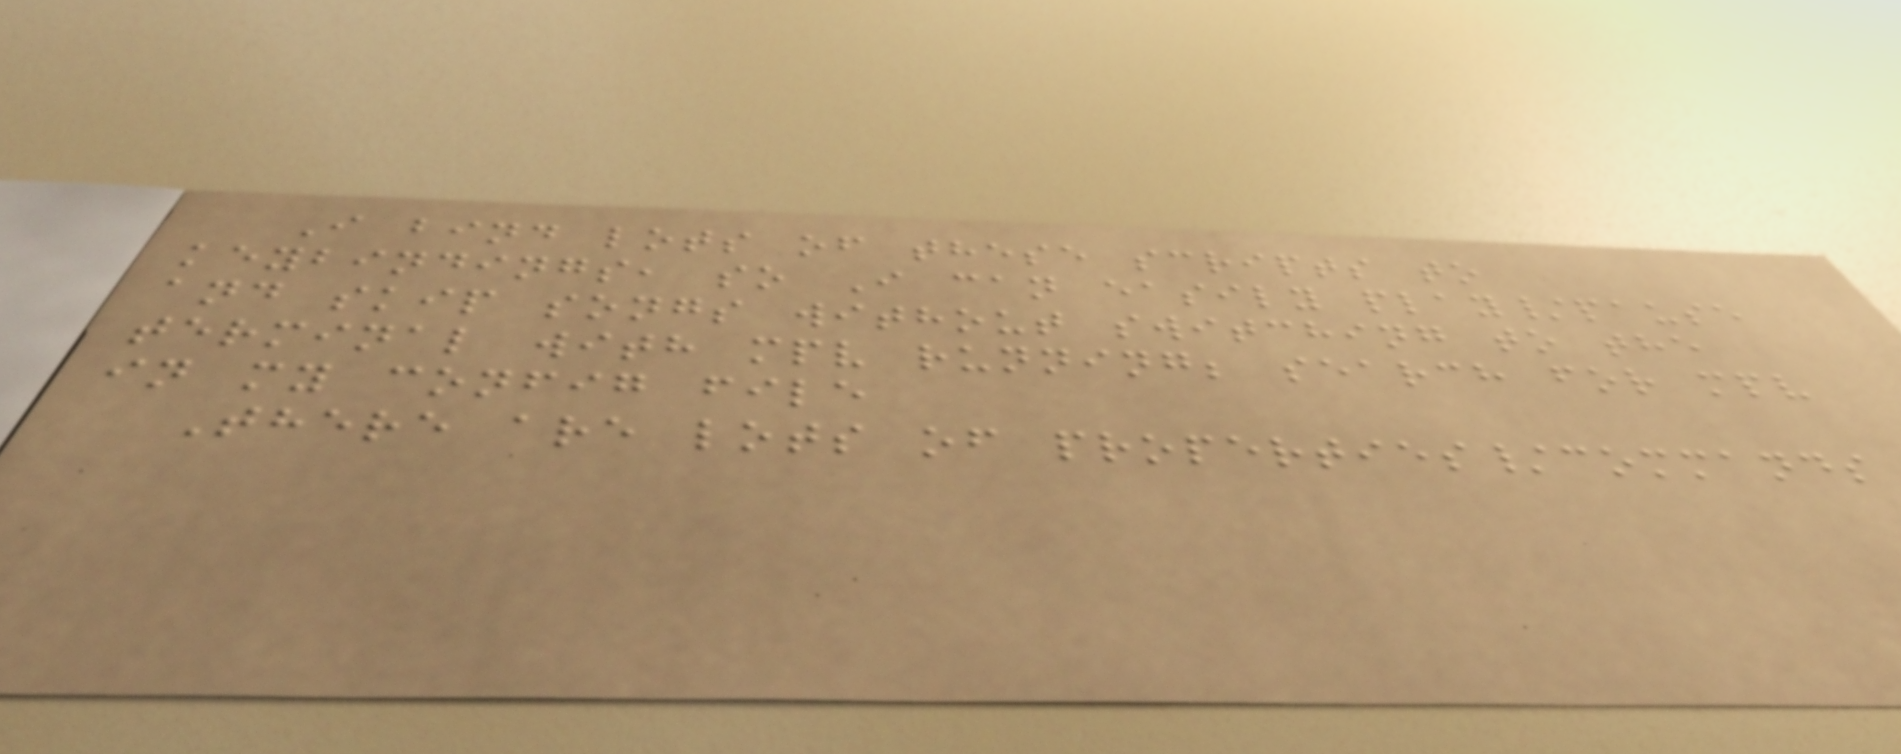I bind lots of these scripts to
keybindings, so I can easily play/pause
and skip songs without switching to the
terminal with mpv running; search for mpv
in my config file
There are lots of properties/commands
